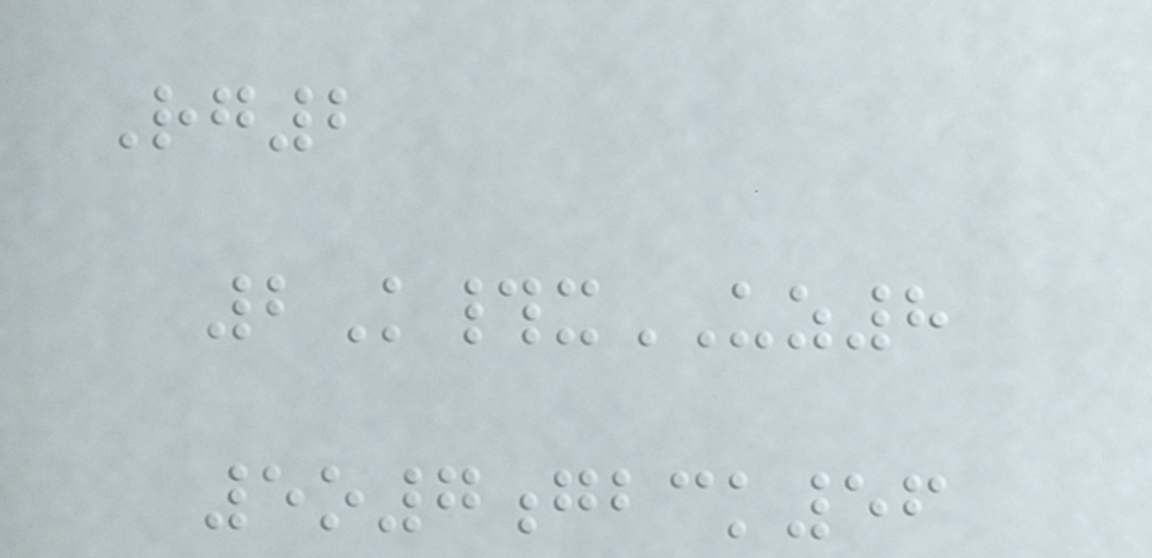Rg2
2K#xUZ8
5o7gbck56
